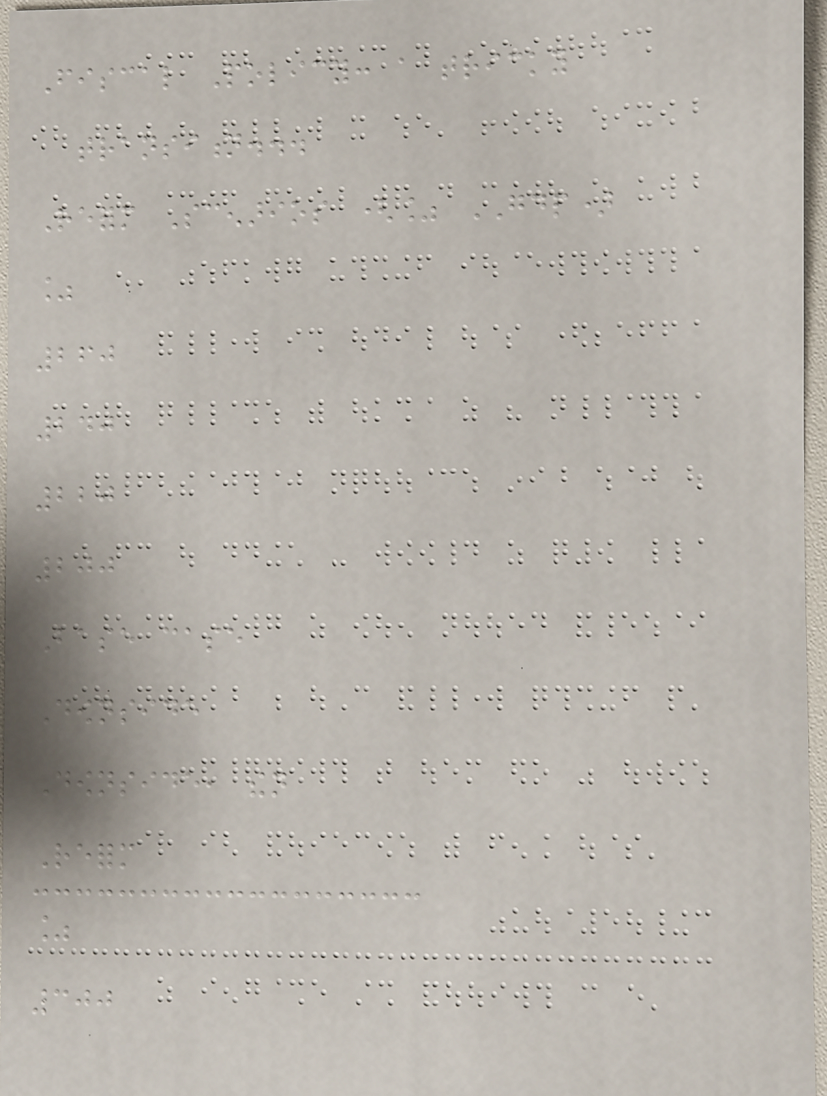Fiscal Policy: a tricky
transition...
Reform Scenarios (% GDP)
%
260
240
220
200
Base case
Downside
Downside, then
Reform
%
300
